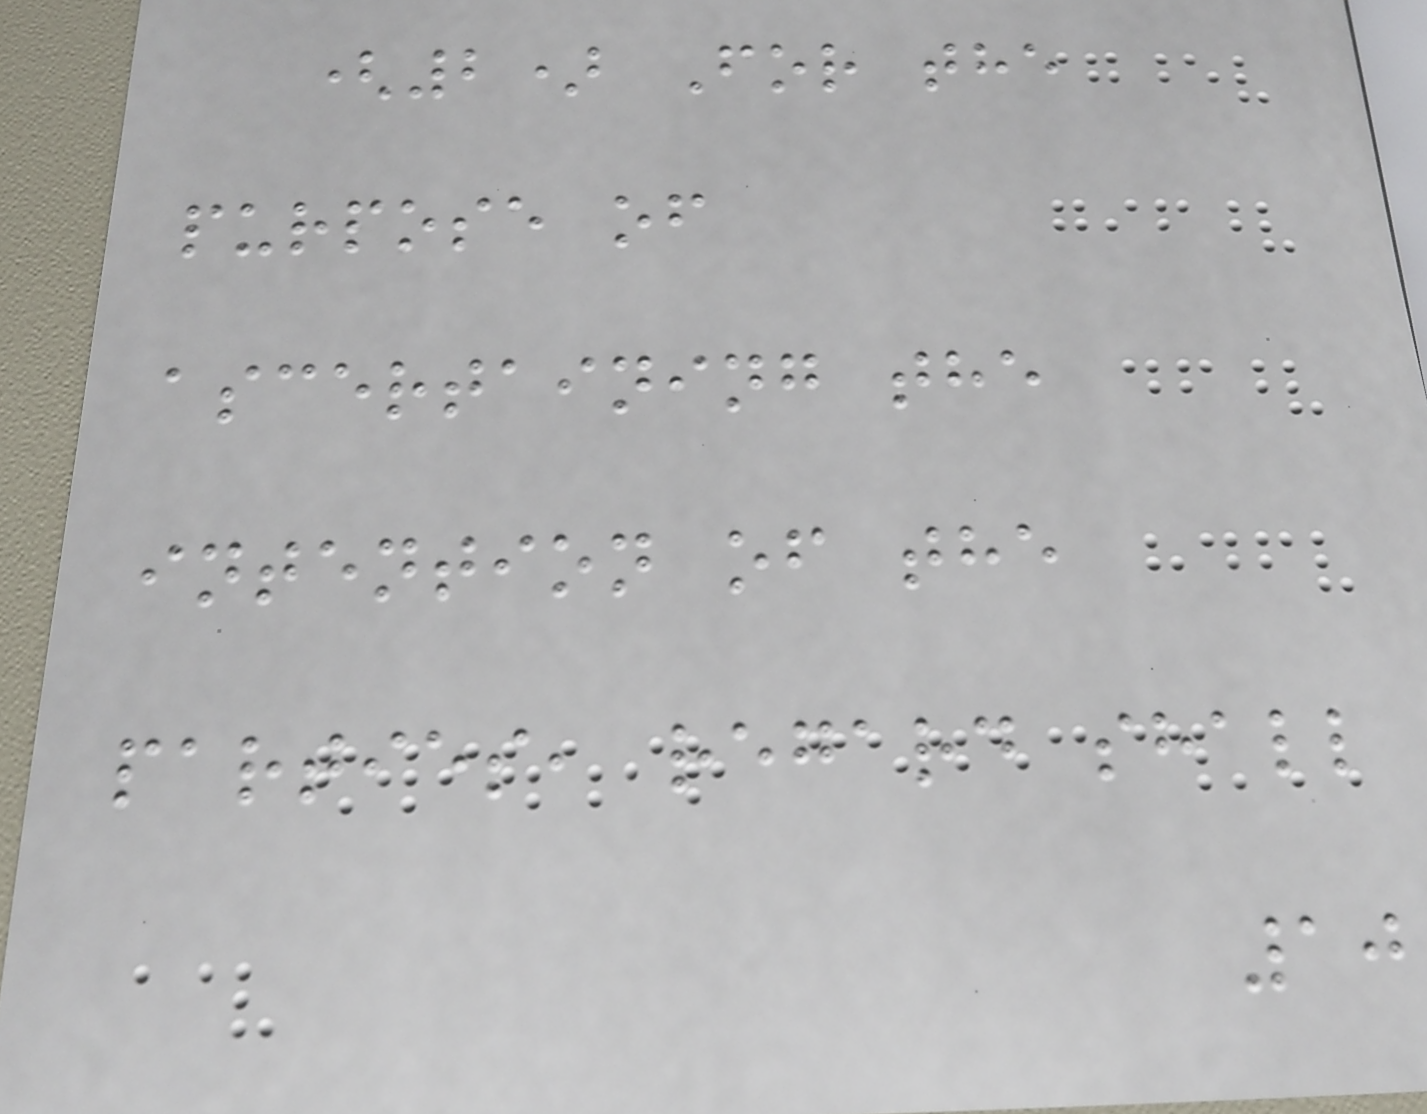(2) For the
purpose of
ascertaining the
intention of the
parties, regard shall
10
